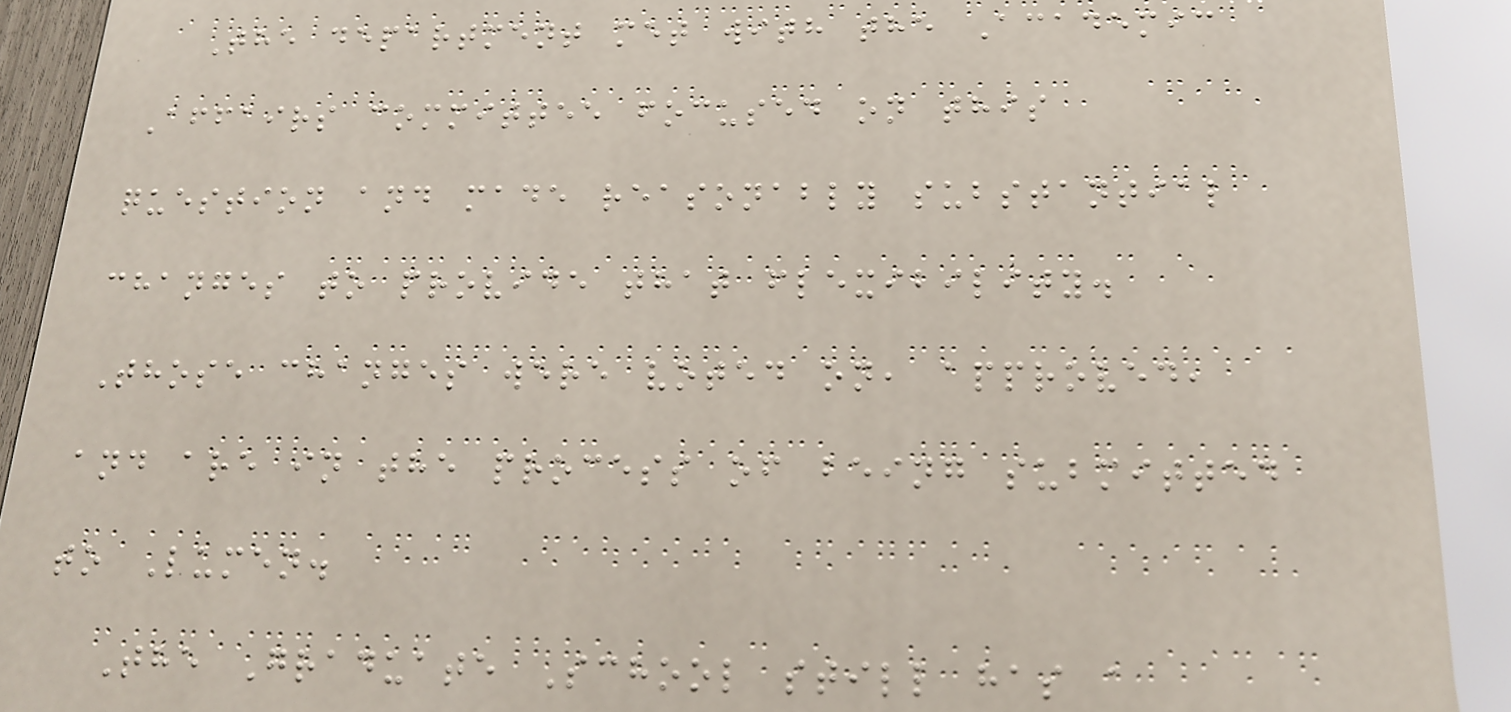The department met with the Academic
Affairs committee focused on this
question and made reasonably substantial
changes to provide that flexibility.
Those changes were voted on, approved,
and are in the process of being submitted
to Lumen.
The Graduate School still has a
